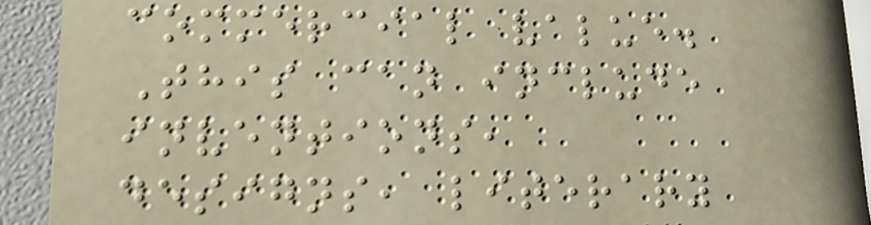commercial value.
This can include
inventions,
designs, literary
